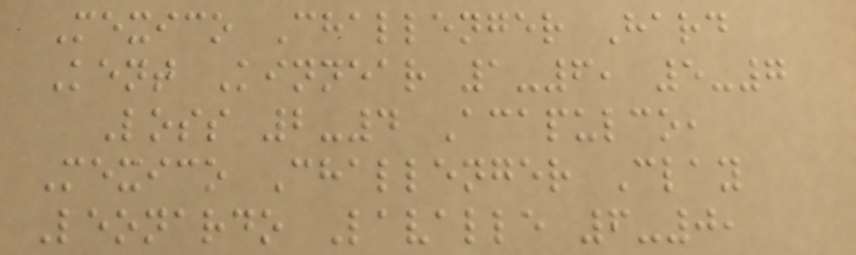Mexico Challenger Hard
Kent Kinnear 1-6, 5-7
Loss 2-4 Acapulco,
Mexico Challenger Clay
Leonardo Lavalle 6-0,
